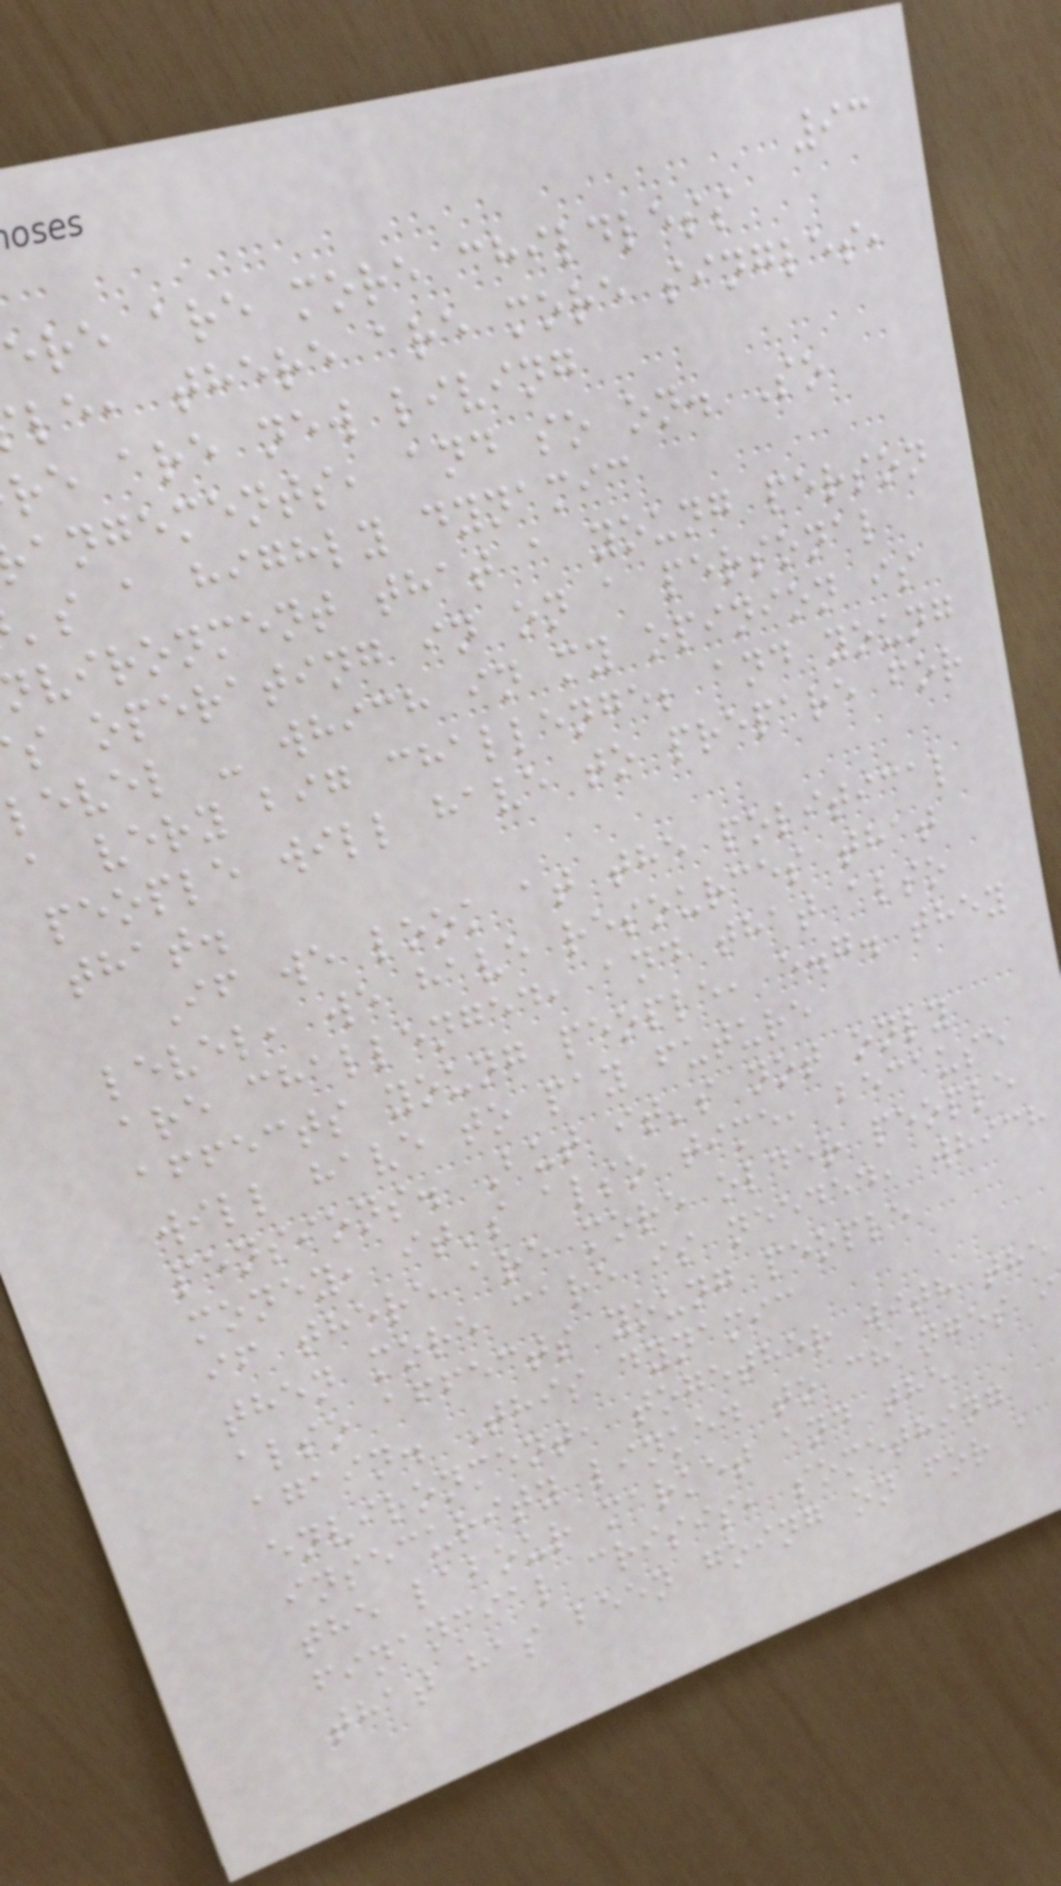93
ere are more childless
le, there are more singles,
re are new living
angements, and so on. So
's a highly dynamic
vironment that a young person
s operating in on a personal
level - which in my opinion is
a very big challenge; and young
people will have to prepare for
that.
If we look at the political
level, we have resources that
are challenged, and that also
affects young people, e.g. they
will have to pay future
pensions. But it's not only
money, it's also time, because
if there are more older people
then more care is needed, which
also affects young people
again. This dynamic
environment, together with the
insecurity linked to changes i
the labour market and the
financial crisis, something
that has been going on for a
